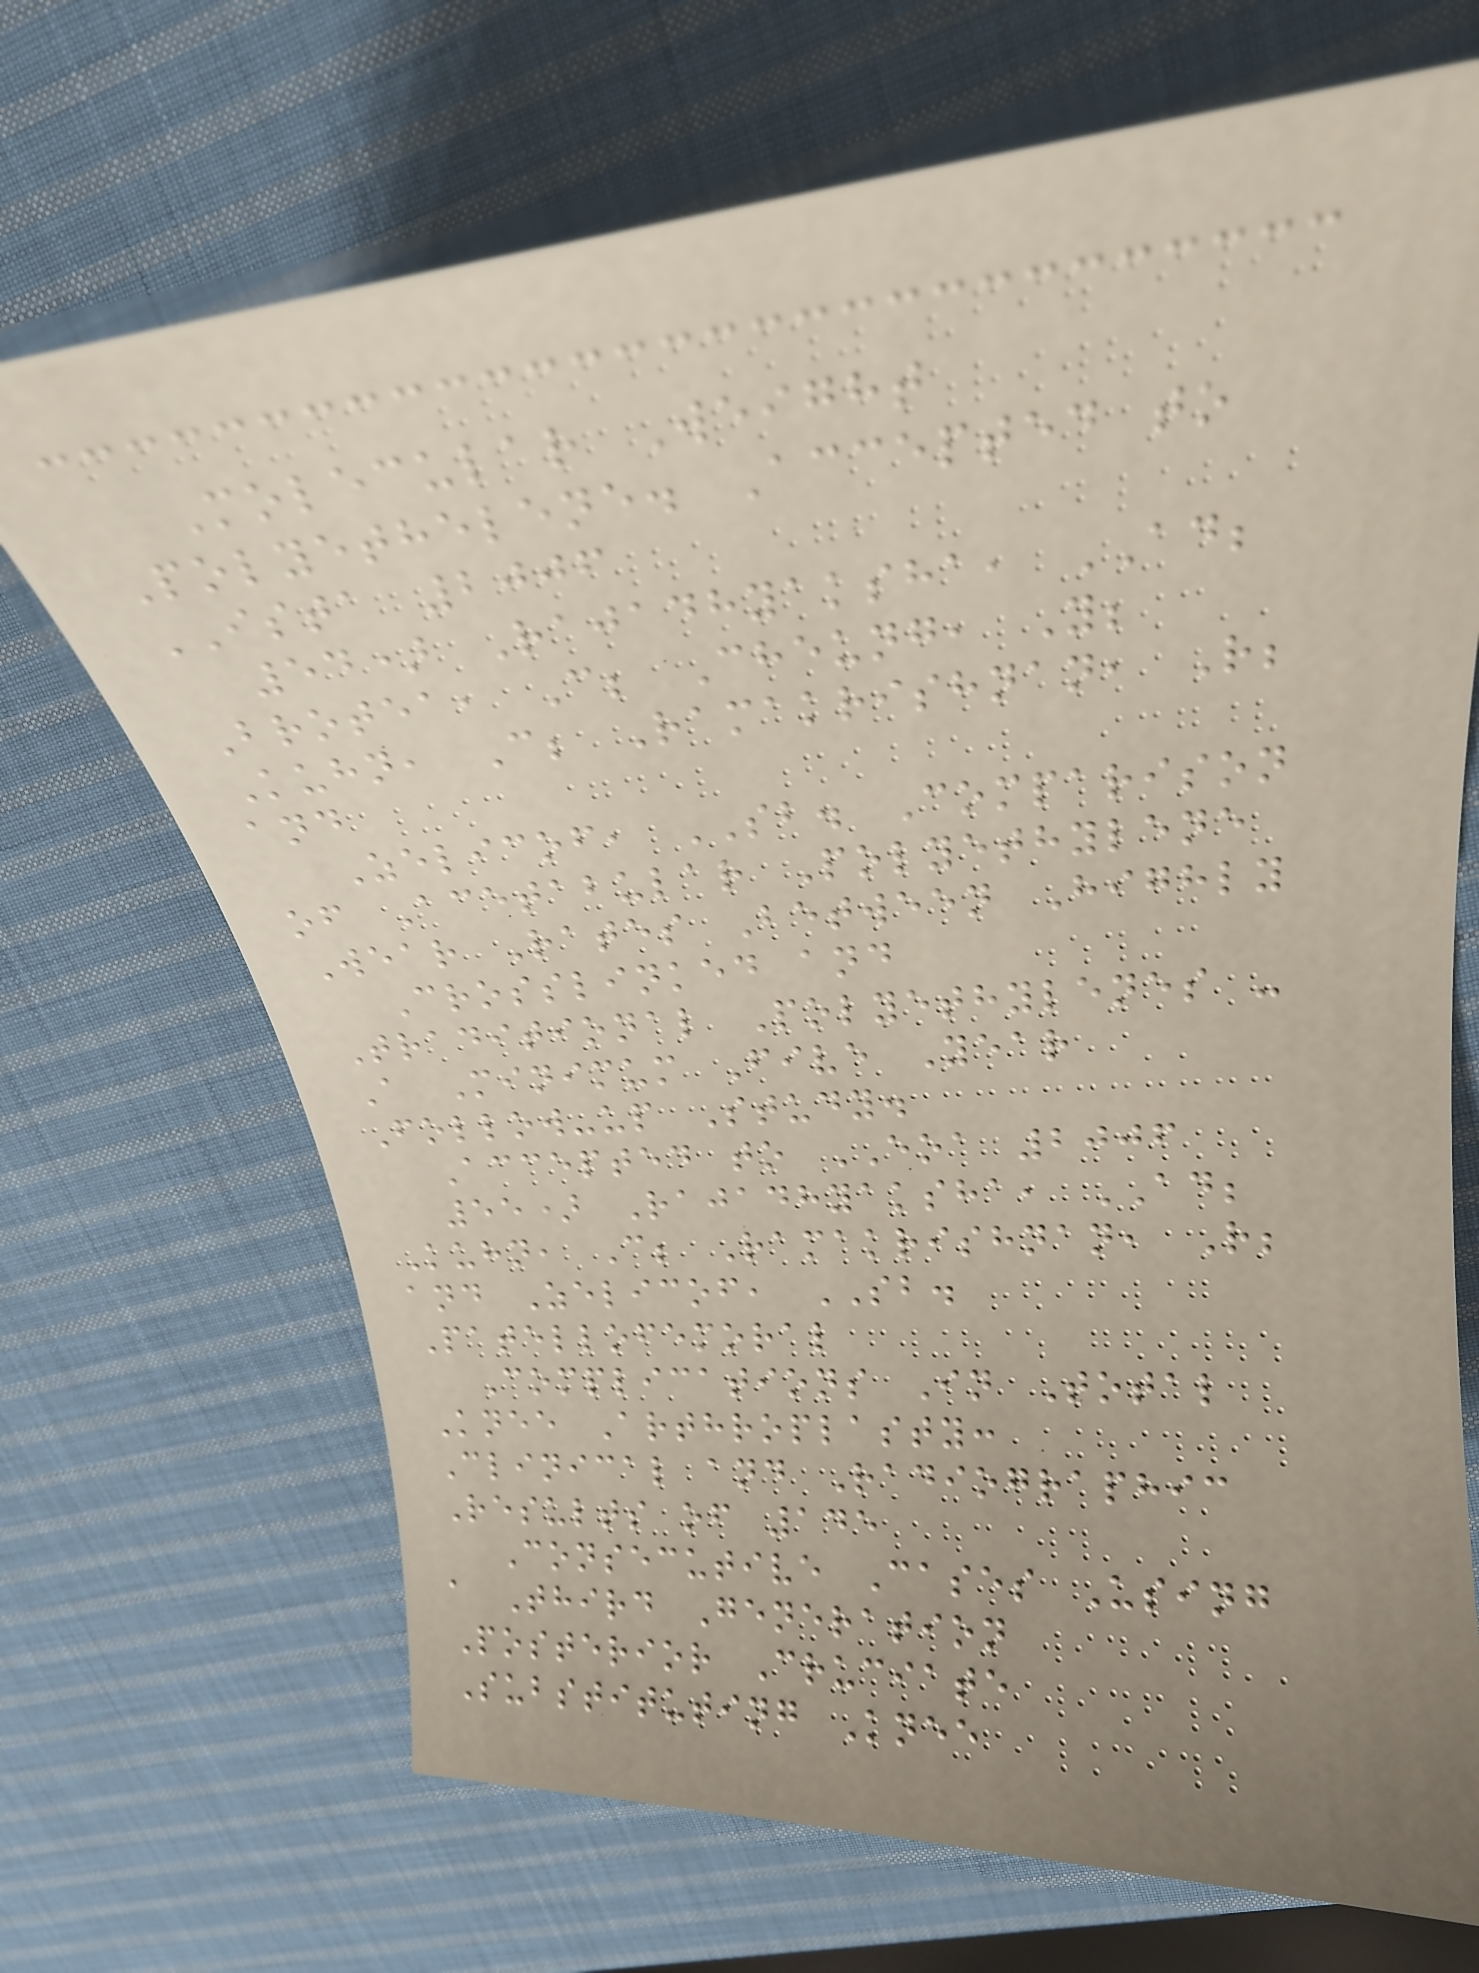Molecular Weight
Polyethelene. Accepted to
ISTA 2006
54) Rajadhyaksha, AD;
Brotea, C; Cheung, Y;
Kuhn, C; Ramakrishnan, R;
and
Zelicof, SB. Comparison
of Acetabular Polyethylene
Wear Rates Between Highly
Crosslinked and
Traditional Polyethylenes -
A Minimum Five Year
Follow-up Study.
Accepted to EOA 2006
55) Rajadhyaksha, AD;
Kuhn, C; Ramakrishnan, R;
and Zelicof, SB.
Patellofemoral
Complications In Total
Knee Arthroplasty:
Clinical and Radiographic
Results of 145
Consecutive Cases Using
a Third Generation
Posterior Cruciate
Substituting Knee
